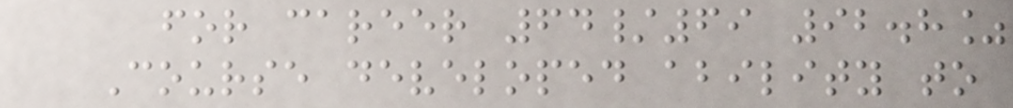for career 64/69 92.8%
Course developed ability to
